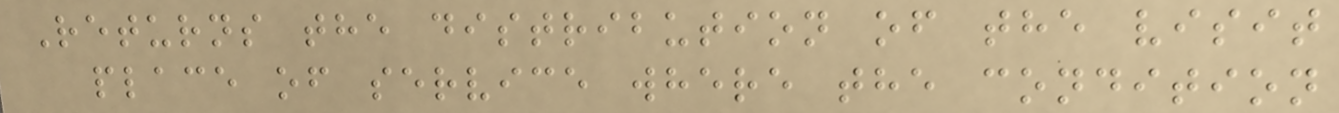Returns the distribution of the visit
place of service where the condition
